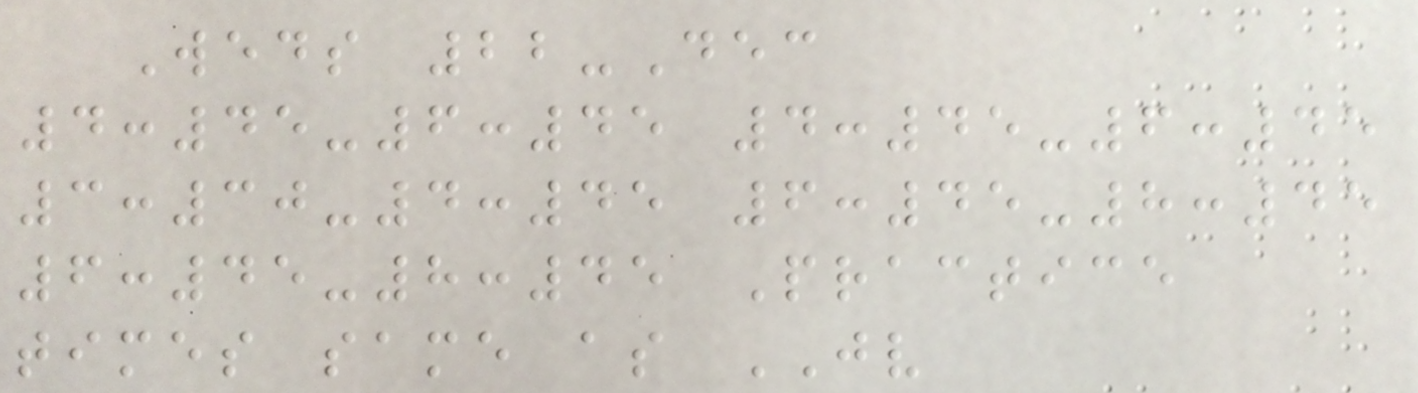Weds 22-Dec
4:45-6:45 4:45-6:45
3:30-4:45 6:45-8:45
6:45-8:45 Practice
times same as JV
